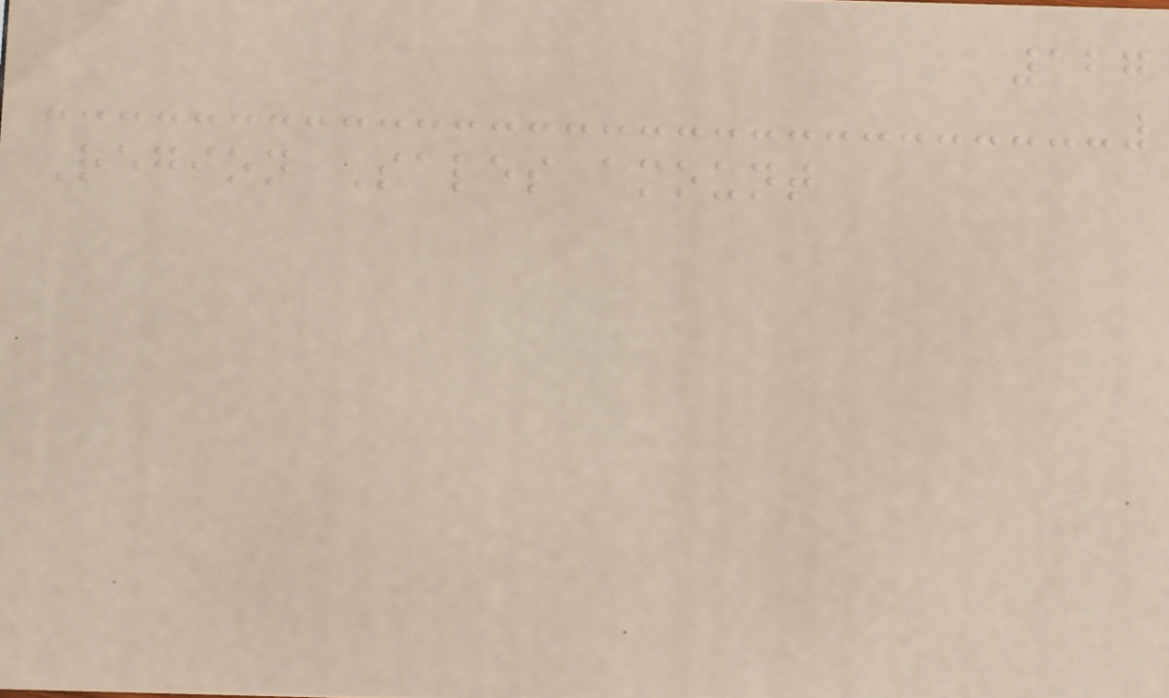127
Region Sales amount
